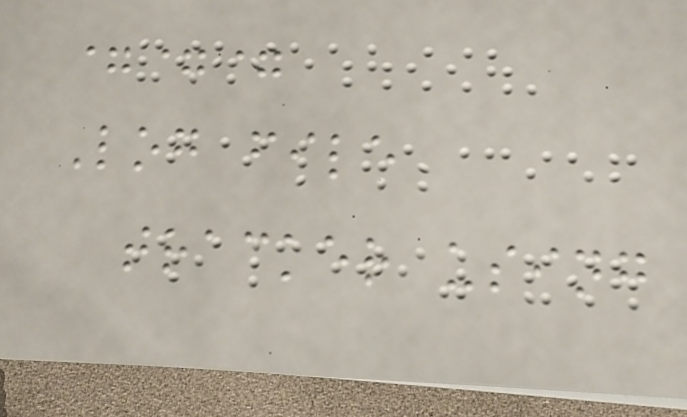===
Log file
tracker using
